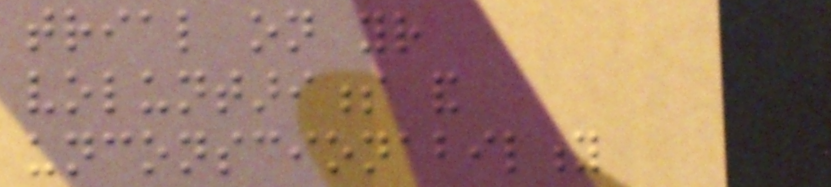trial on your
voluntariness and
unconscionability
